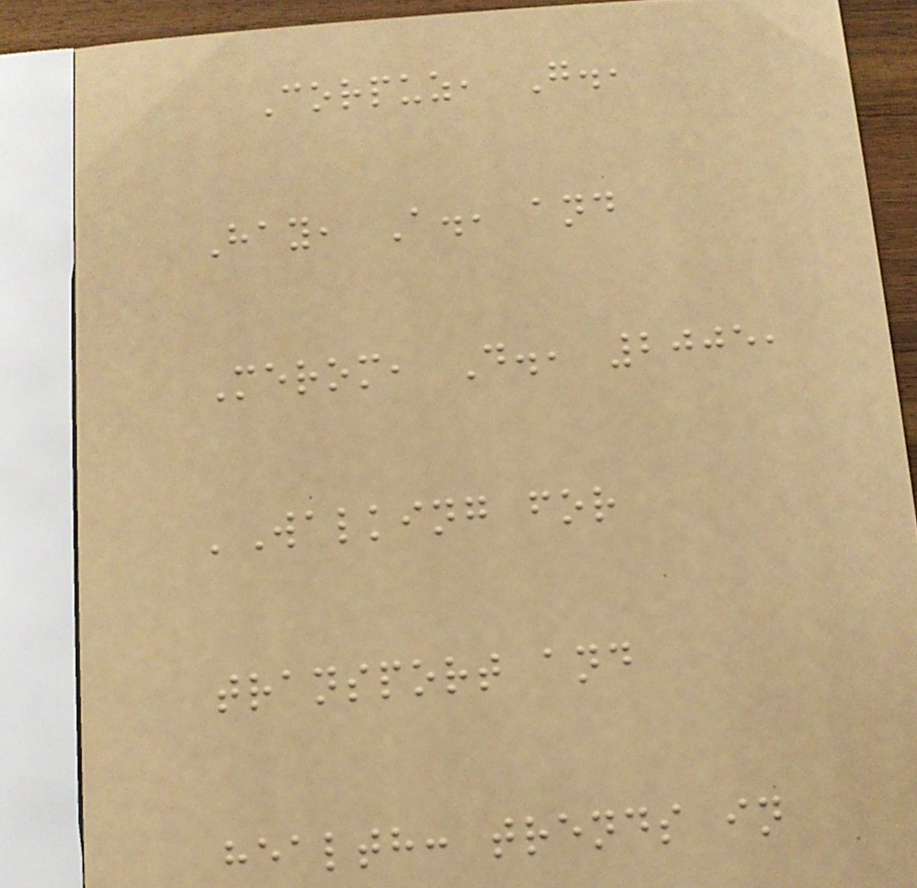Corpuz, G.,
Hay, A., and
Merom, D., 2005,
'Walking for
transport and
health: trends in
